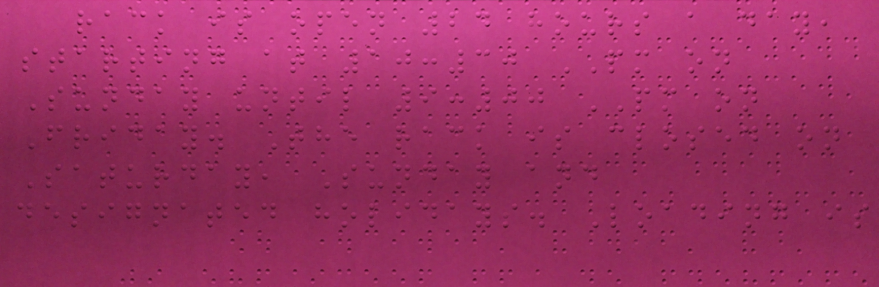rack is open 24 hours a day,
starting at 10:30 PM on
Sunday until 9:00 PM on
Friday. The rack is closed on
Saturday, Sunday and
designated holidays. Loading is
